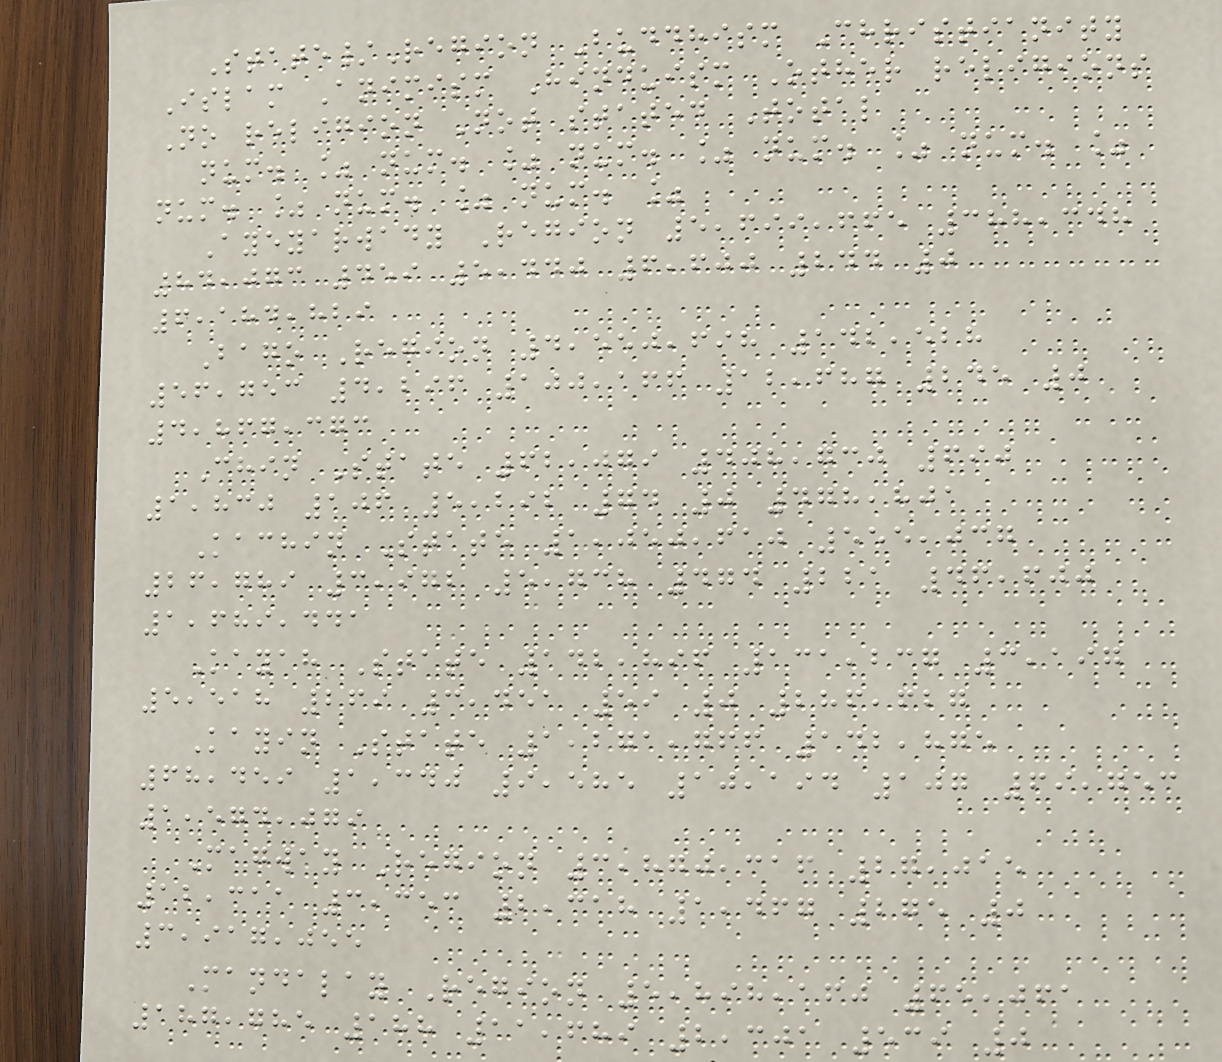State/Region Buddhism Christianity
Islam Animism Hinduism Other religions
No religion Not stated Total
num. % num. % num. % num. % num. %
num. % num. % num. %
Ayeyarwady Region 5,699,665 388,348
84,073 459 5,440 6,600 244 0
6,184,829
Bago Region 4,550,698 142,528
56,753 4,296 100,166 12,687 245 0
4,867,373
Chin State 62,079 408,730 690
1,830 106 5,292 74 0 478,801
Kachin State 1,050,610 555,037
26,789 3,972 5,738 474 221 46,600
1,689,441
Kayah State 142,896 131,237 3,197
5,518 269 3,451 59 0 286,627
Kayin State 1,271,766 142,875
68,459 1,340 9,585 10,194 107 69,753
1,574,079
Magway Region 3,870,316 27,015
12,311 3,353 2,318 1,467 275 0
3,917,055
Mandalay Region 5,898,160 65,061
187,785 188 11,689 2,301 539 0
